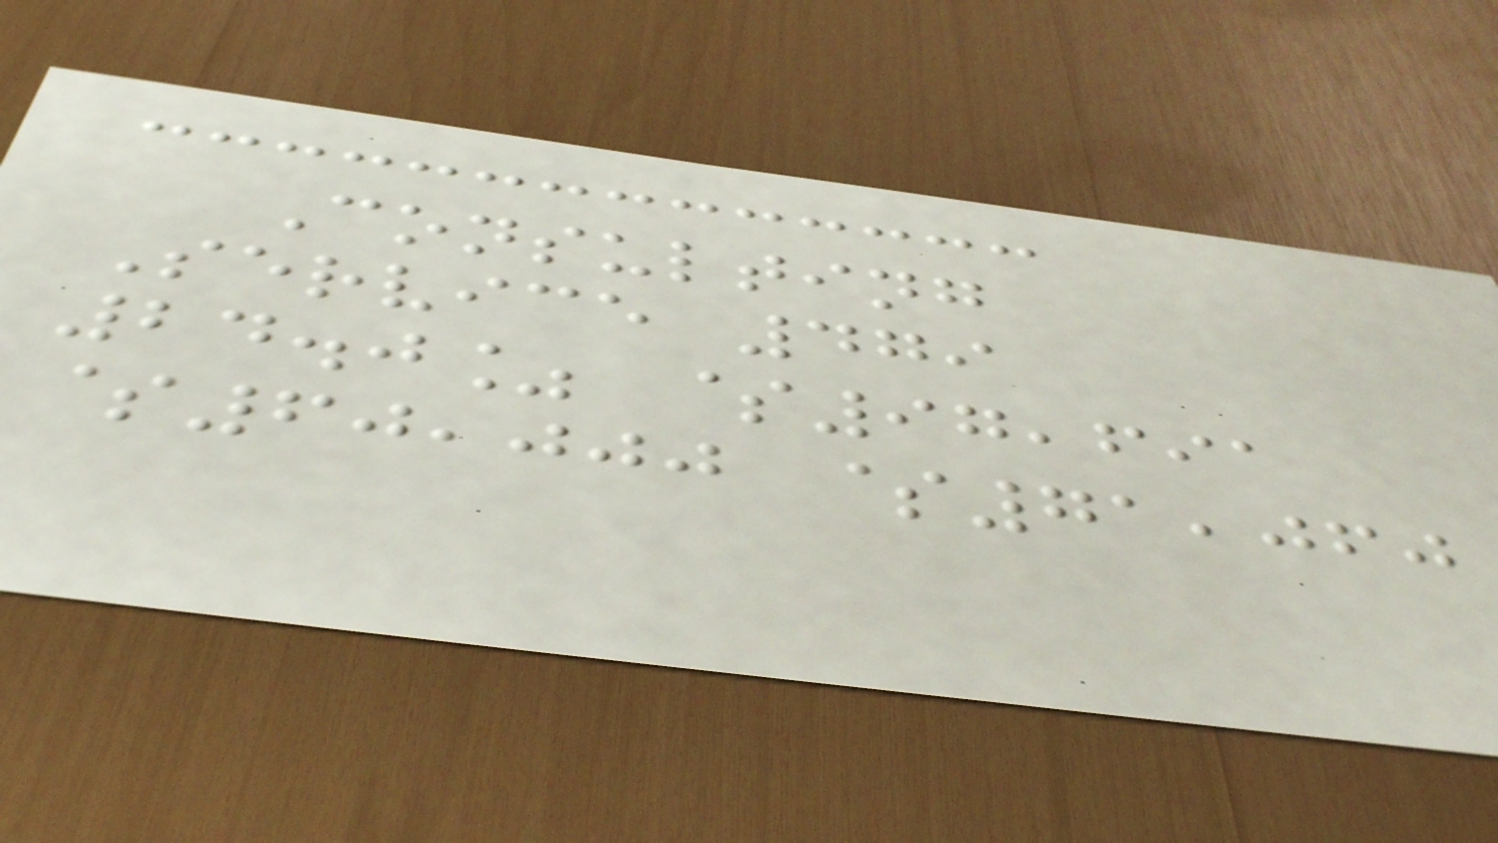Consulting
Service 479
24.0% $97,691
$60,000 $71,060
